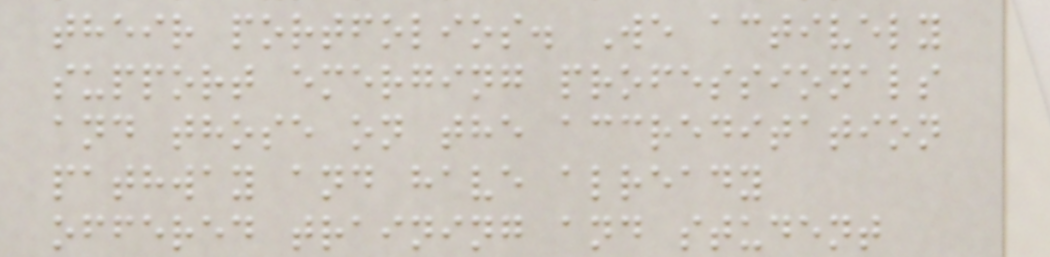their portfolios. We actively
support emerging professionals
and those on the accreditation
pathway and have already
offered training and student
